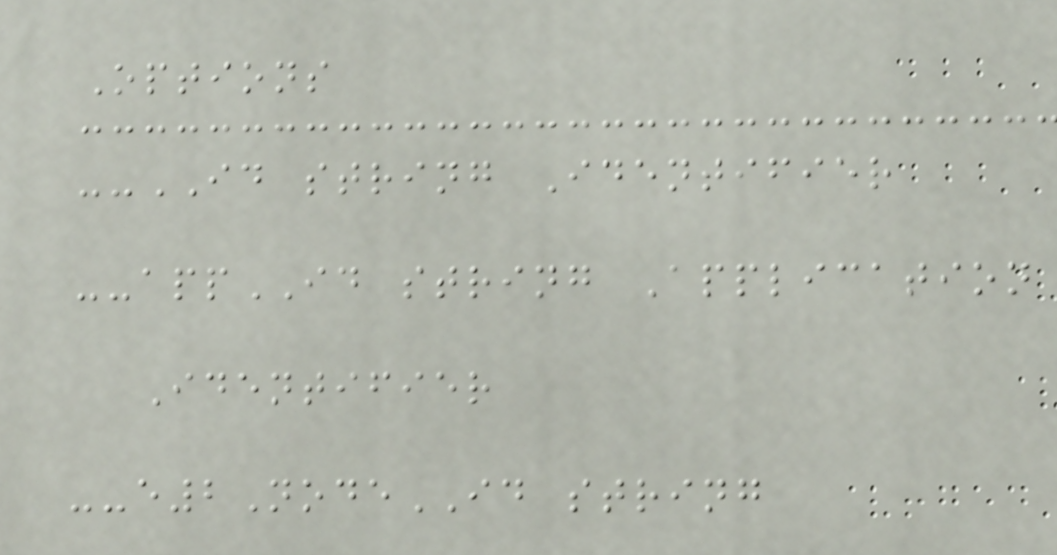Options
--ID string Identifier
--appID string Application
Identifier
--e2NodeID string
